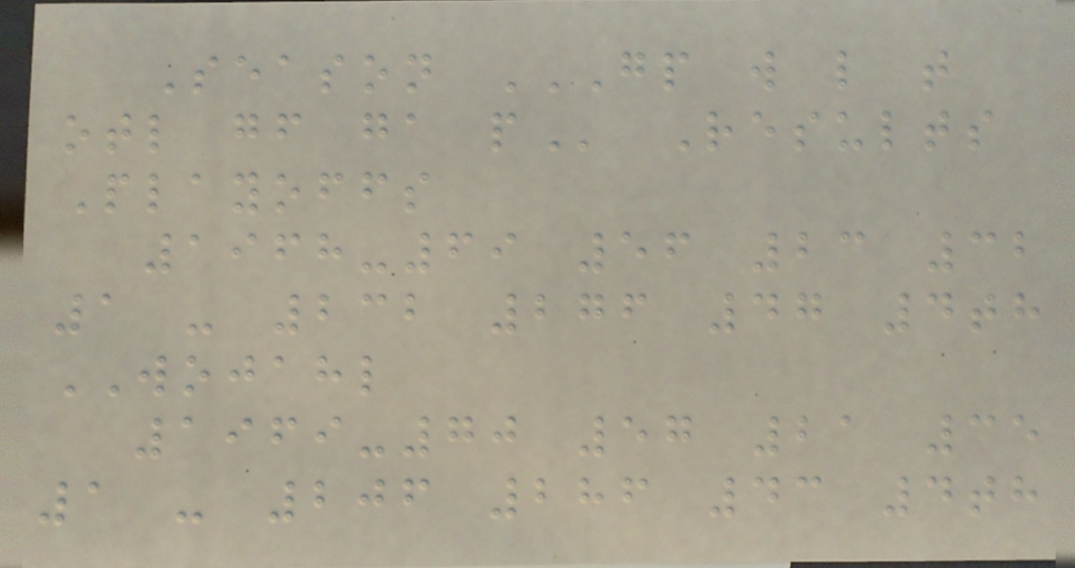Season GP W L T
OTL GF GA P Results
Playoffs
1968-69 56 23 32
1 - 232 276 47 4th
WOJAHL
1969-70 57 21 35
1 - 206 286 43 4th
